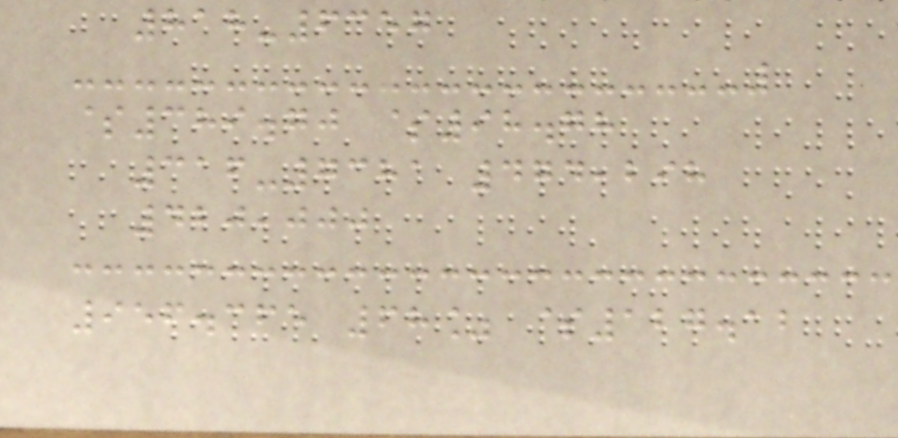818-6357
$389.70 $98.78
316-7381 474,298
420,000
956.365 68% $127.12
